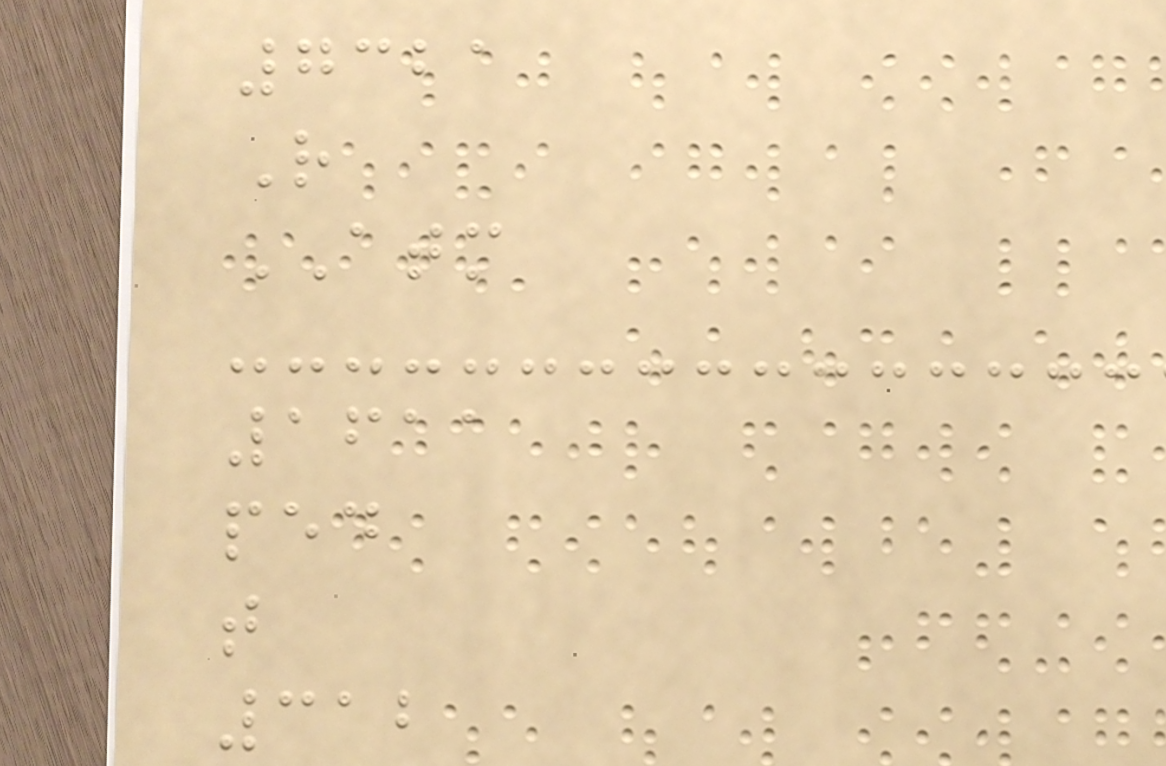7321
R
ATM
1611
ped
t
312
